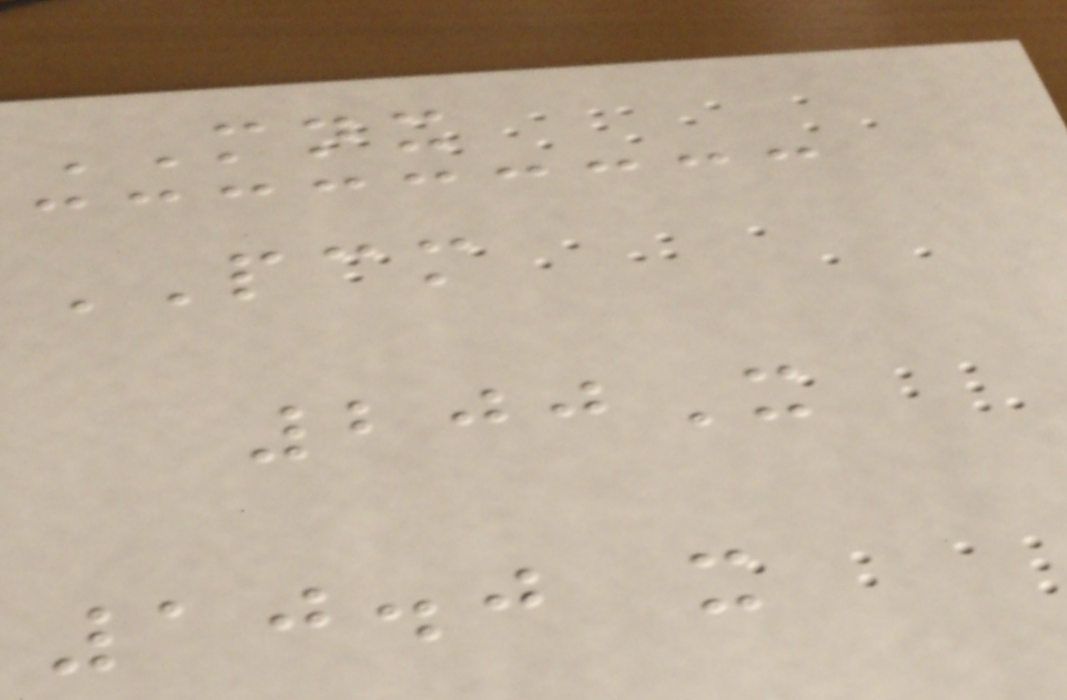MNX
PCM
200X
10.0 x
